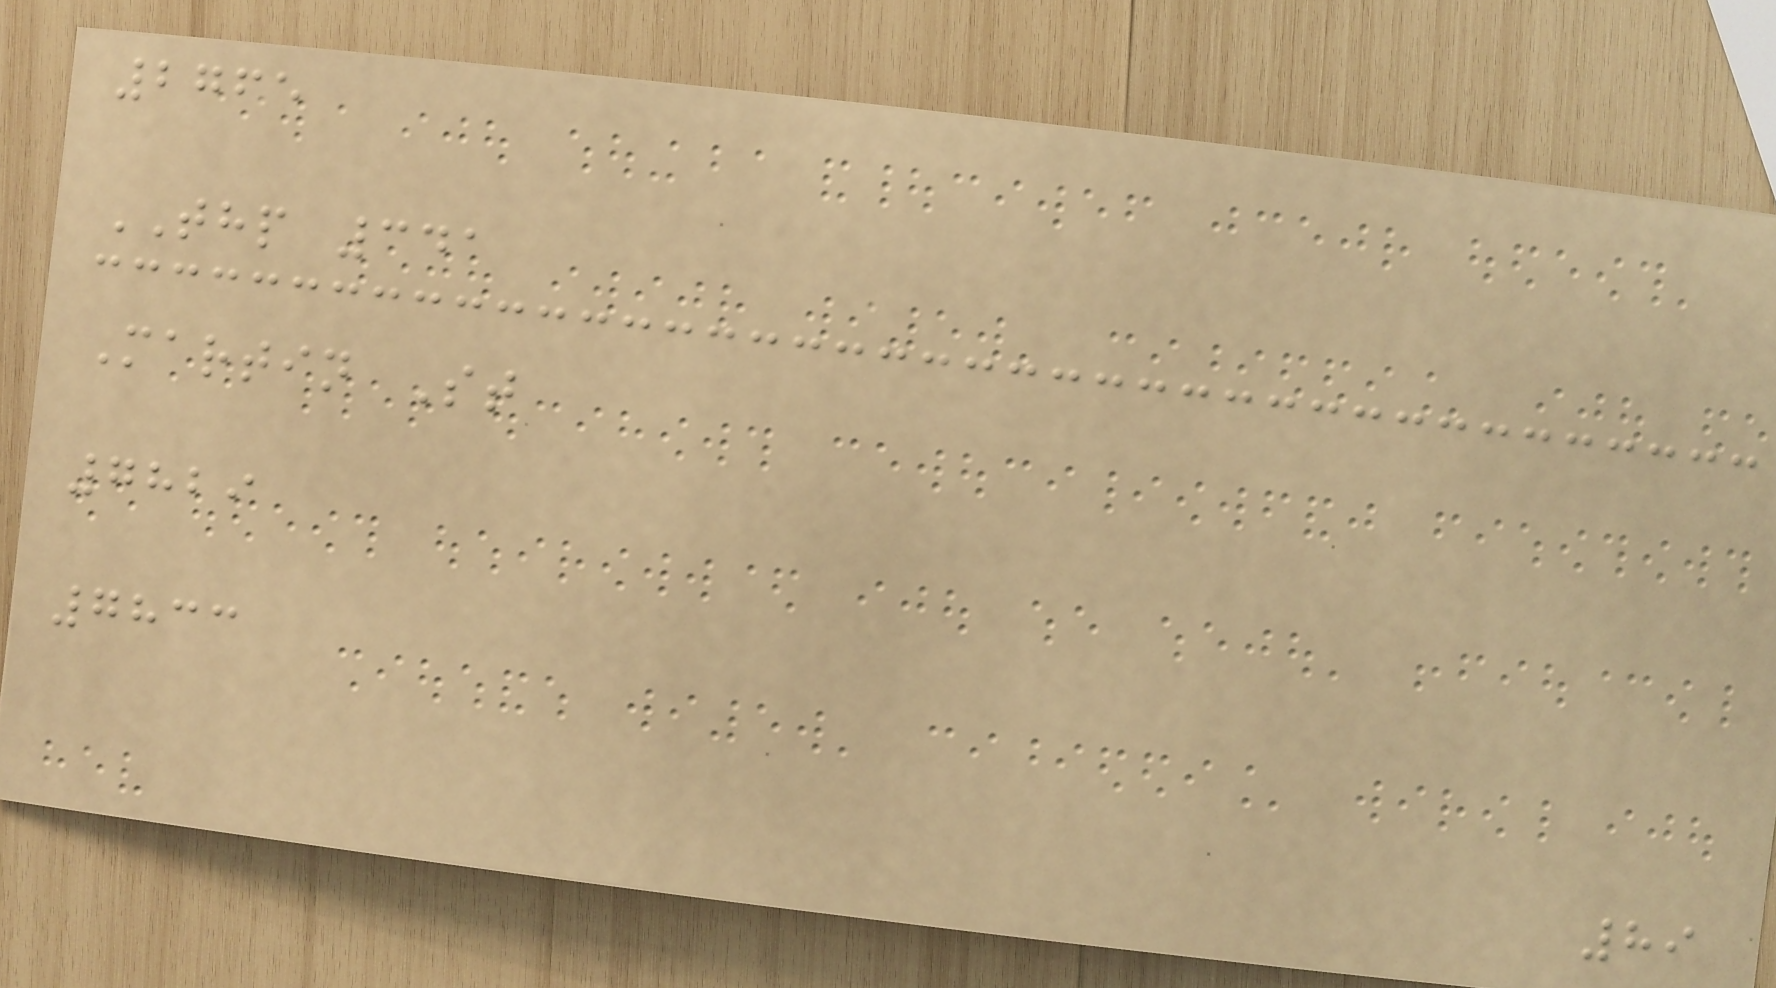2765
THP 341
Martin St
7829
7833
89
